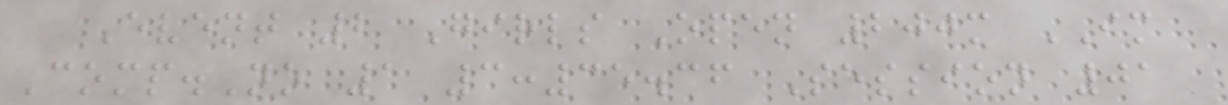Event 2 Girls Open 200m IM
Comp.No 1 3:35.36 Session 01
